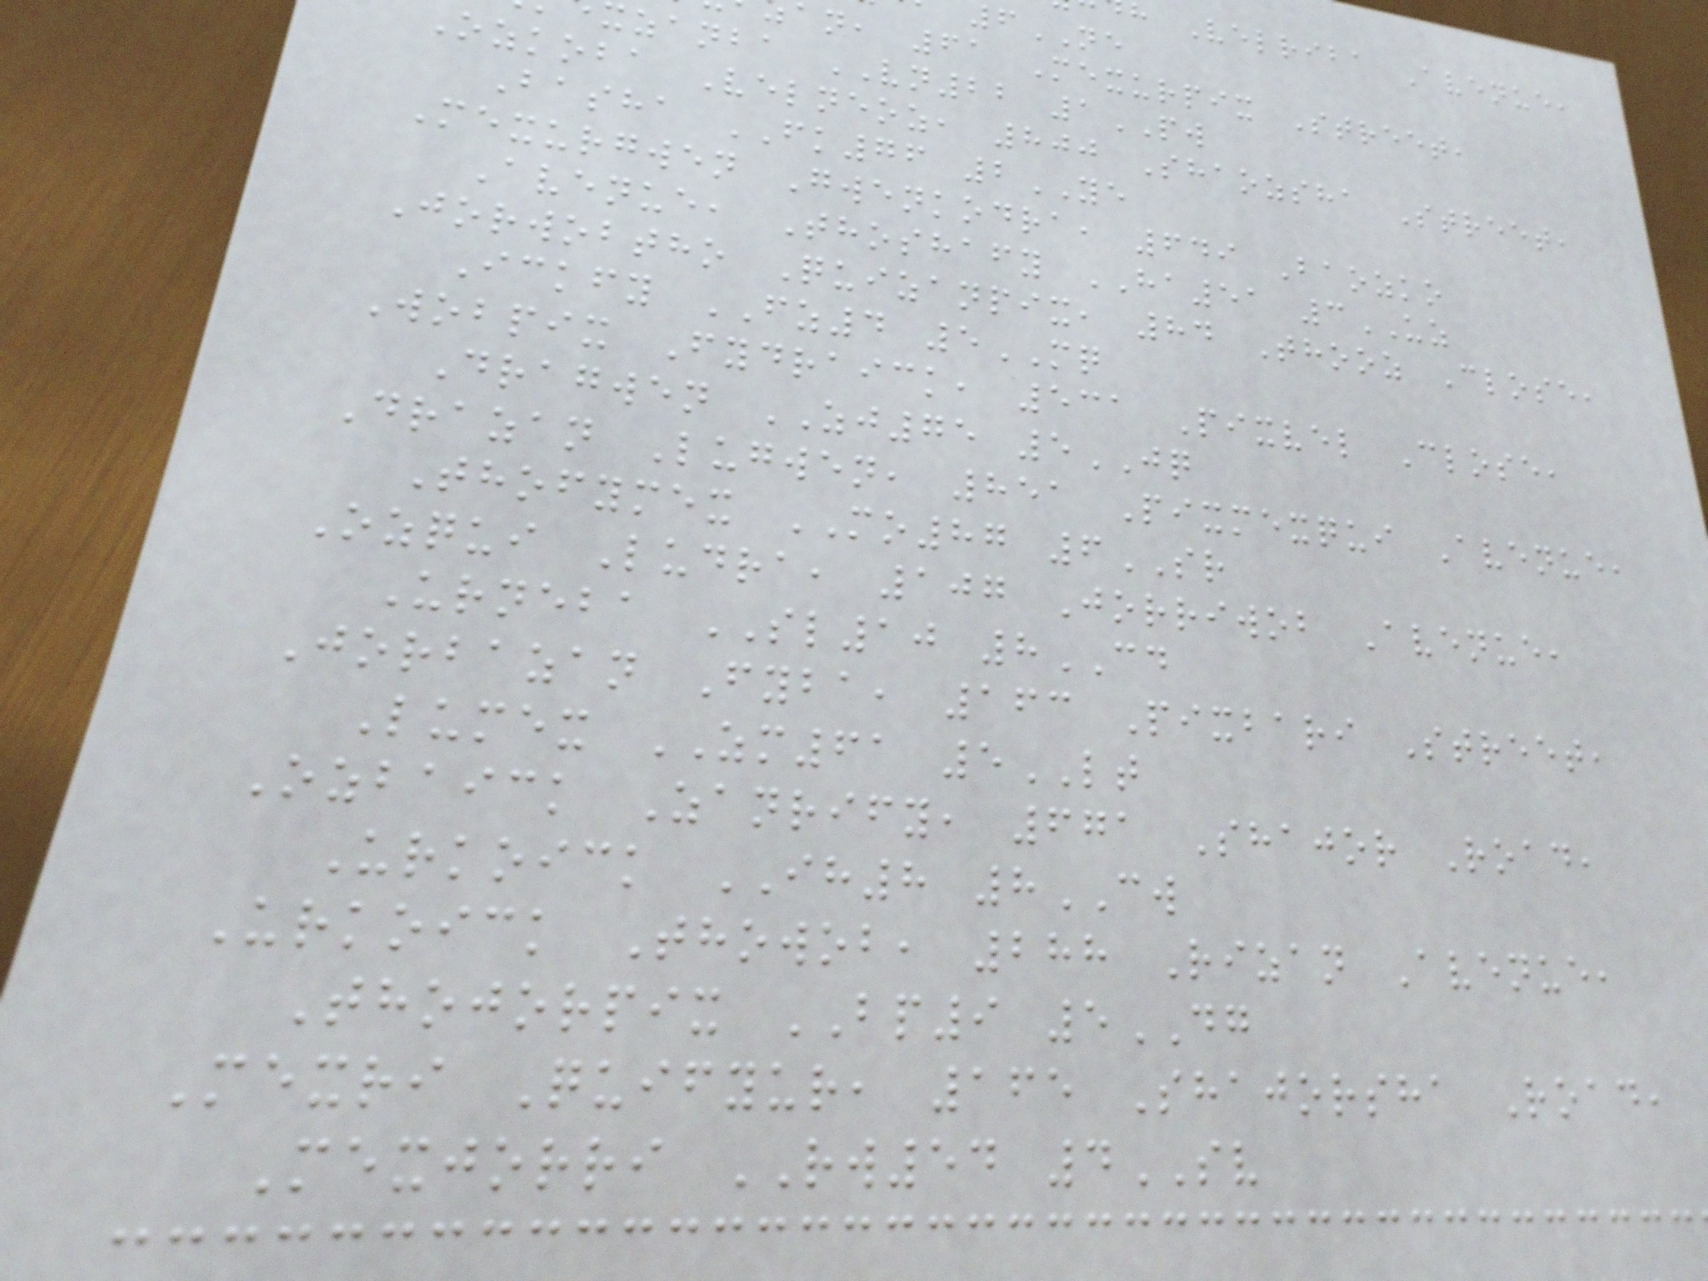h Velriba Avenue,
6NE
an, 61 Mexurpix Street,
zanba VN22 1PW
Ozkoba Velneoz, 800 Shaozsha Street,
Basha FK76 2YE
Mexurgwen Gwenkodra, 649 Baozko
Avenue, Thoshafy HA51 3UZ
Jorwobtho Quizanpix, 84 Thooz Close,
Ickfy FZ4 5MQ
Wobpix Fydraick, 531 Pixvel Close,
Dragwen ZJ75 5JQ
Drazan Lugwen, 851 Pixmexqui Avenue,
Thofymex MO87 6SR
Ozqui Ludra, 107 Jorriwob Avenue,
Urneba SL10 8CD
Jorbazan Fyba, 163 Pixbari Street,
Lumex ZM61 5LT
Ozbaick Zanrify, 671 Shajor Road,
Urkoick IH8 8CW
Urkoick Thowob, 288 Rizan Avenue,
Thojorpix BP9 5DG
Mexri Quifyur, 165 Shajorsha Road,
Mexjorri RW54 4SV
